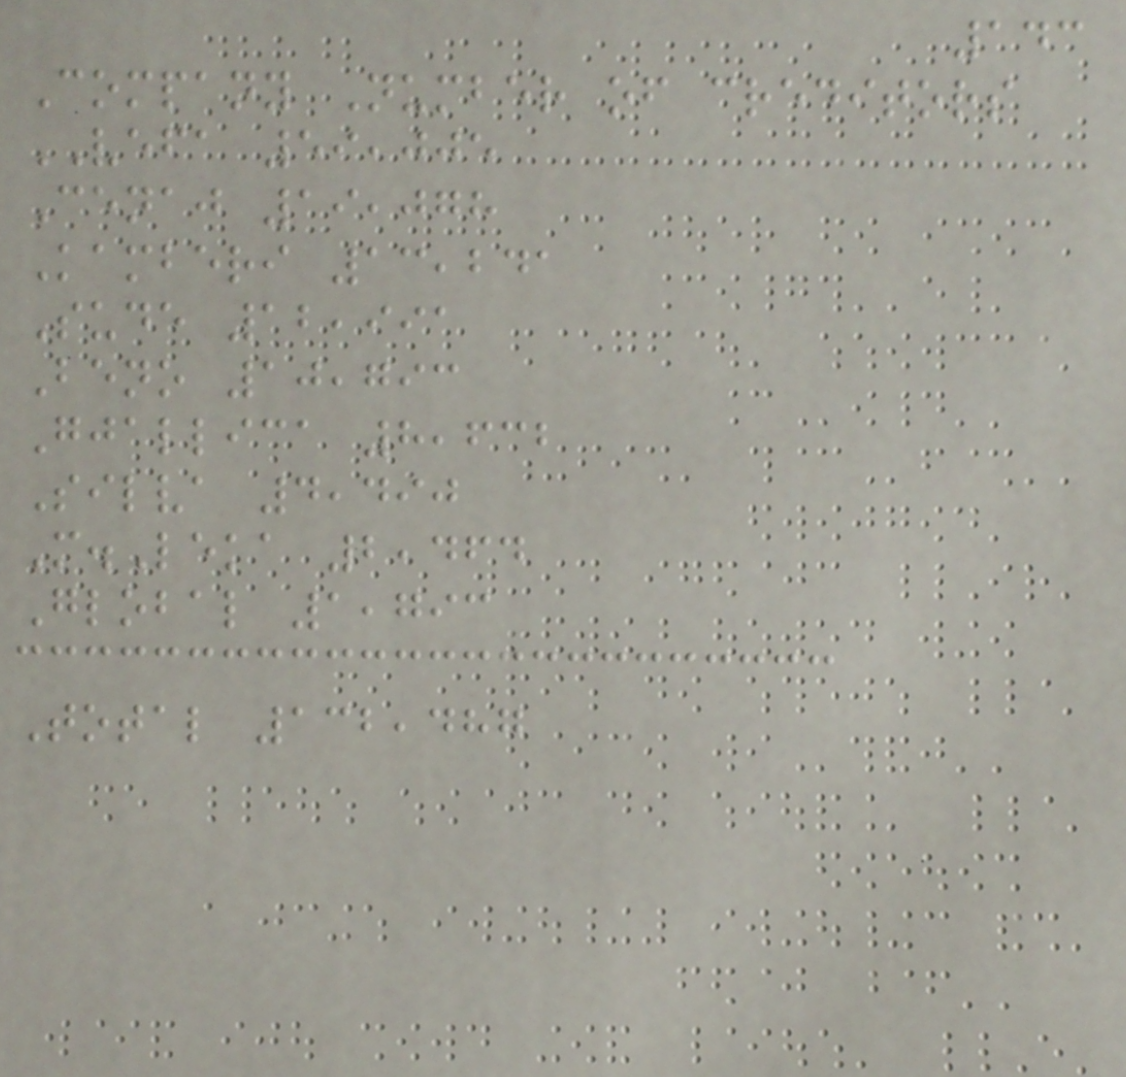143
Company Number of creditors
VEFA 59,005
Cenaj 19,078
Kamberi 13,241
Sude 12,991
Beno 10,793
Gjallica 8,632
Silva 4,490
M.Leka 2,464
Global 1,793
Total 132,487
